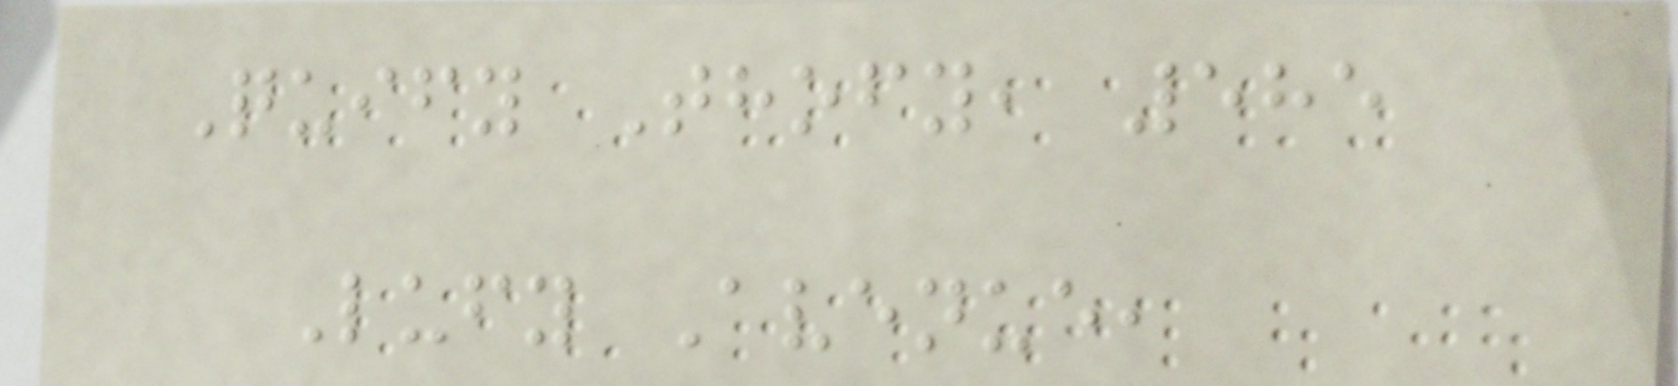Quify Thofy, 585
Lufy Avenue,
